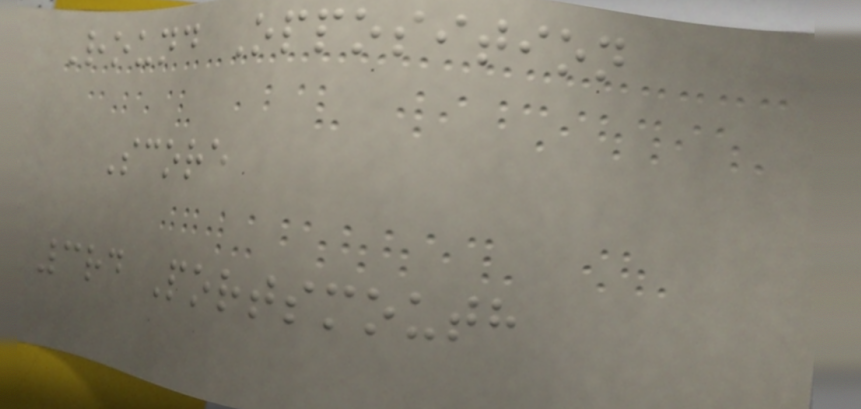Round Opposition
Score
3rd Portsmouth
